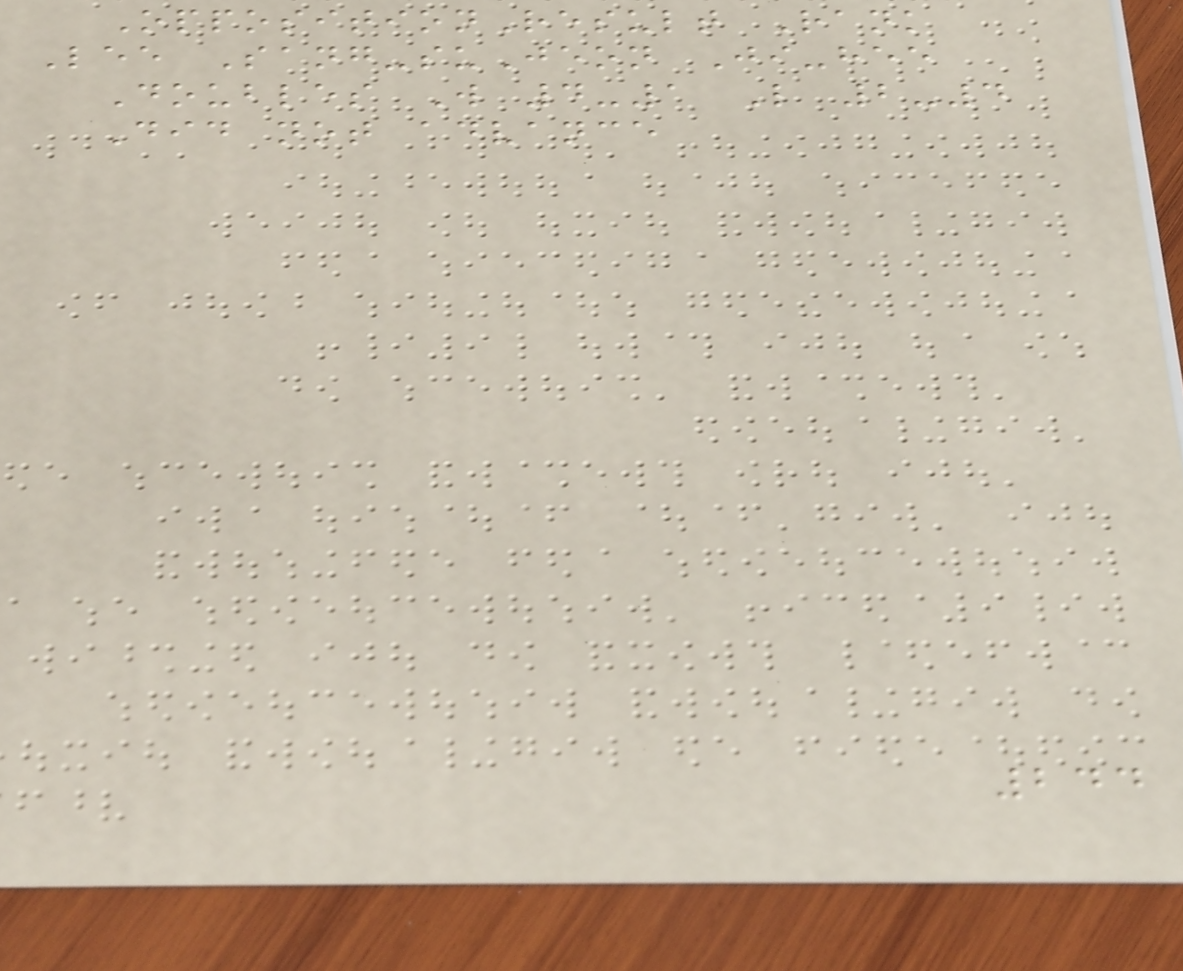OppositionResult Rank
Lee Sang-suJeon Ji-hee
Doubles W 4-1 L 2-4
Did not advance
244
